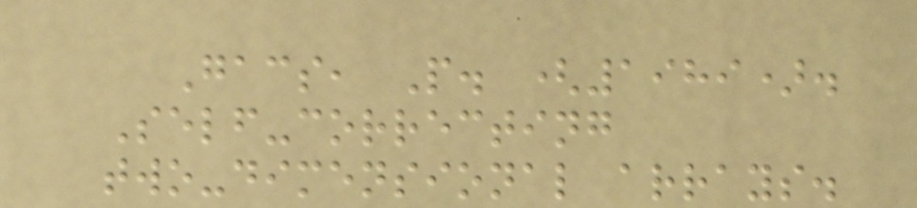Gacs, P. (1989).
Self-correcting
two-dimensional arrays.
